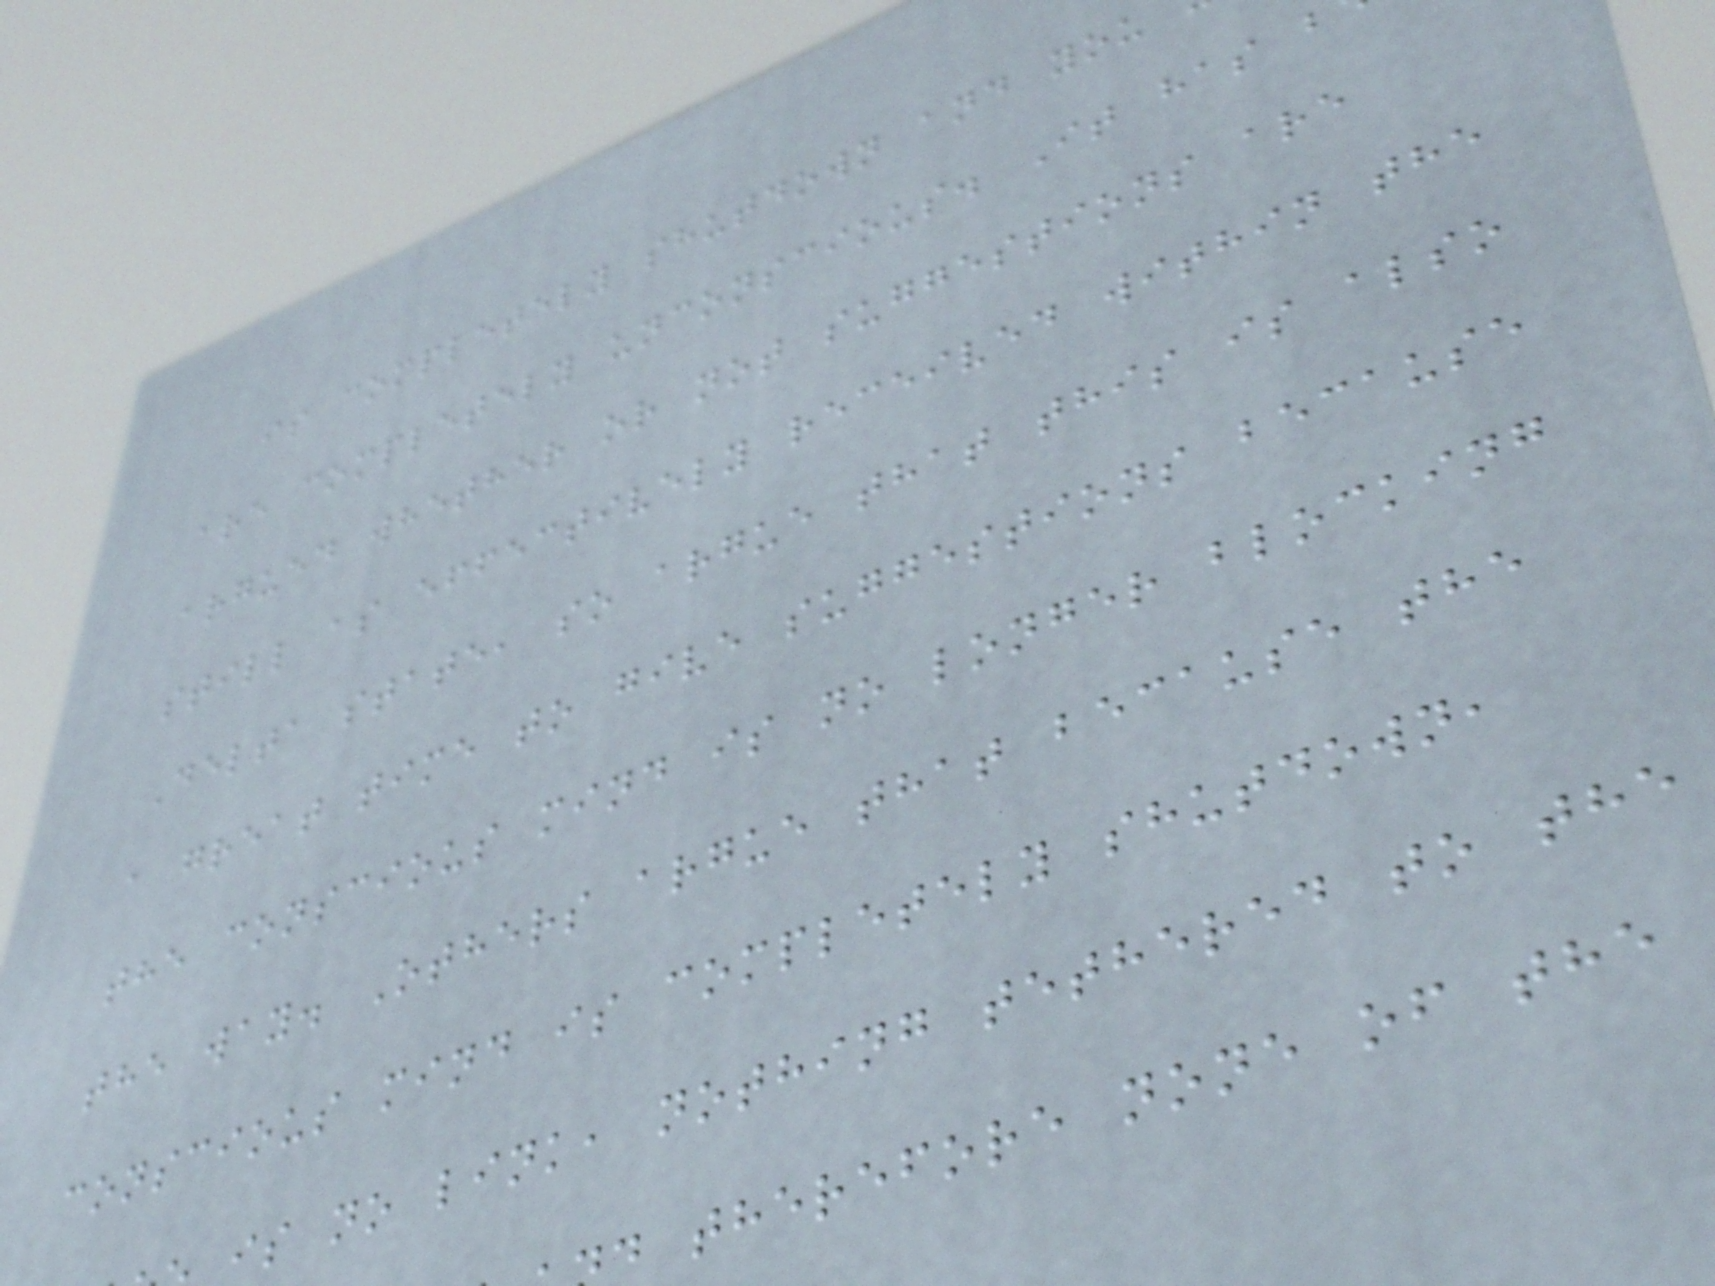is completely shutdown and you
are completely unconscious. It has b
argued whether or not suggestions are
still as effectively received within the
Delta state, so argue that this is also
a great time to give suggestions because
the conscious mind is no longer blocking
the way. Others argue that because the
conscious mind is completely shutdown,
is no link, nothing tethered to the
d therefore none of the
